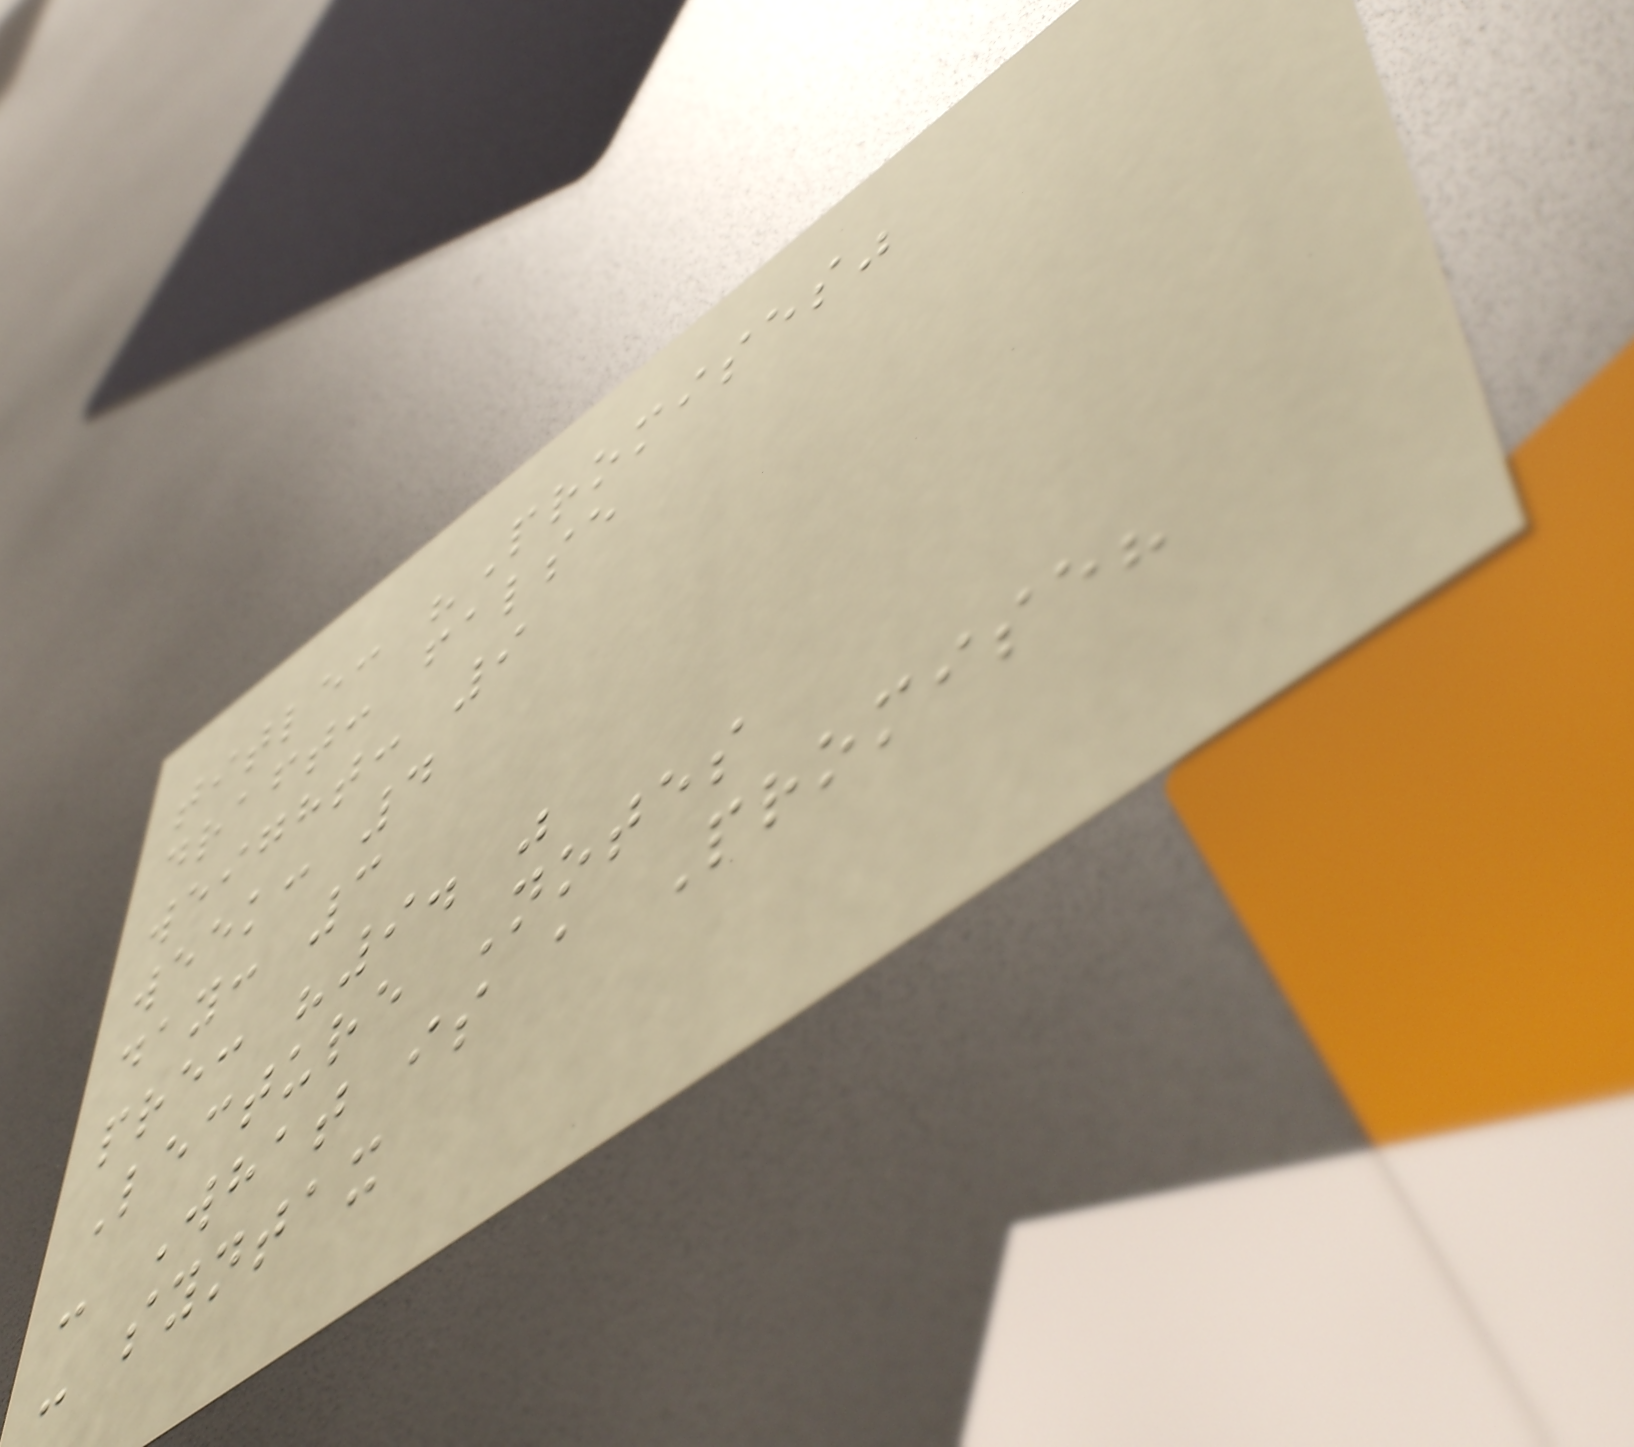title: "Promises"
draft: false
weight: 9
week: 4
day: 3
pre: "9. "
Lecture Notes
- What is a Promise?
- syntax
